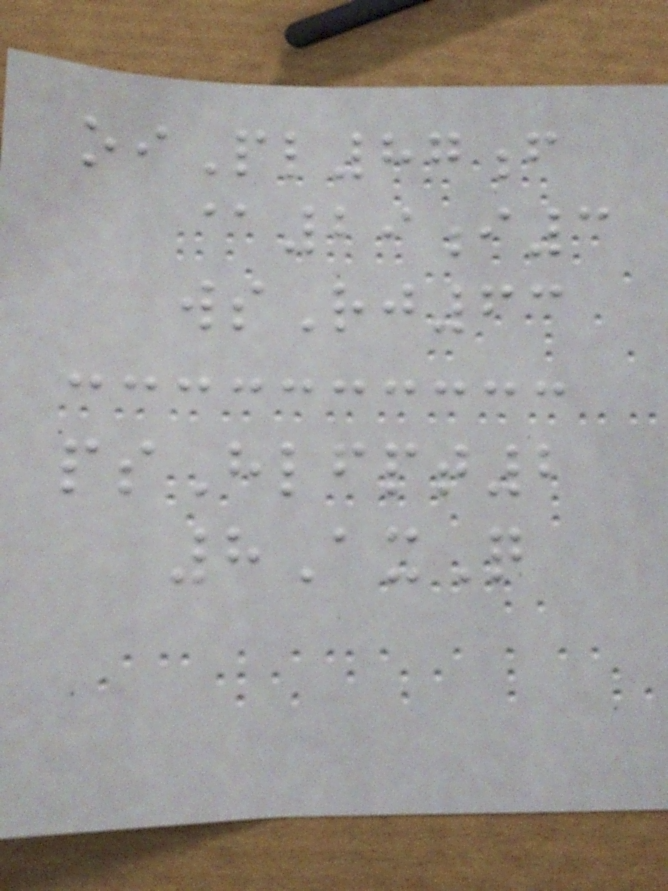oiPl87f
@29i3
wsRj63
psHlfpt2
8AxQ
